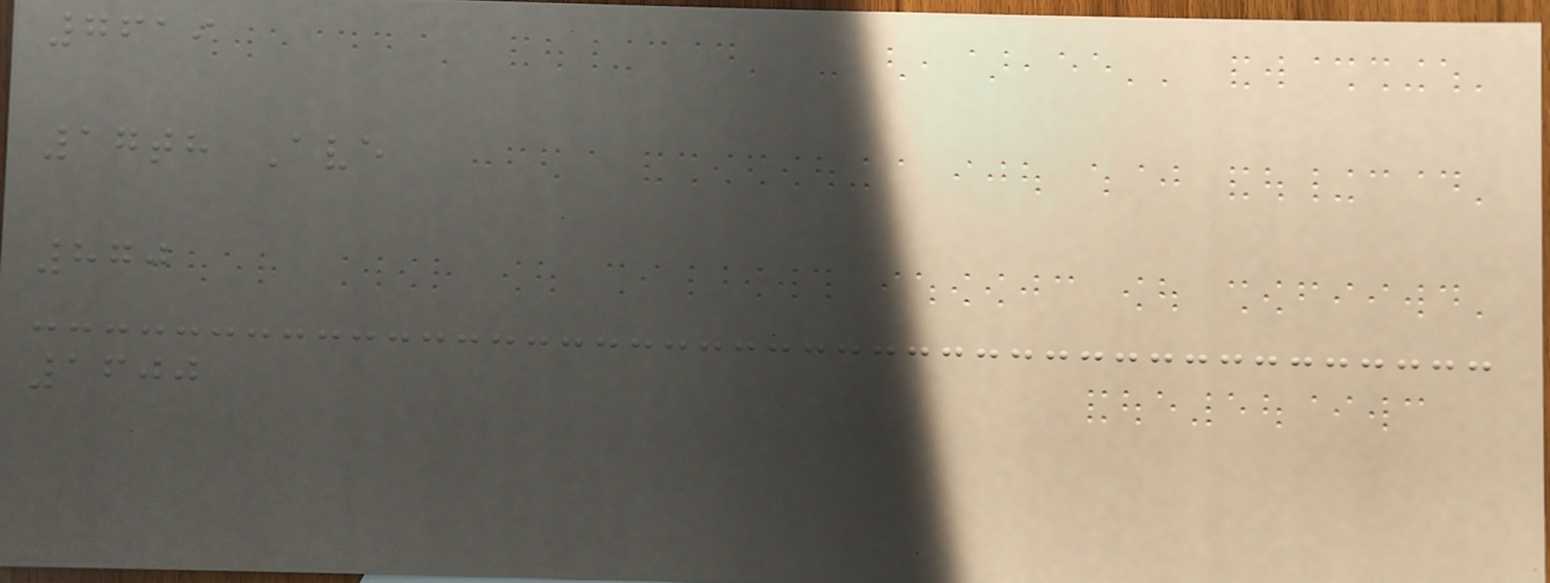7619
17th Ave
870
1600
